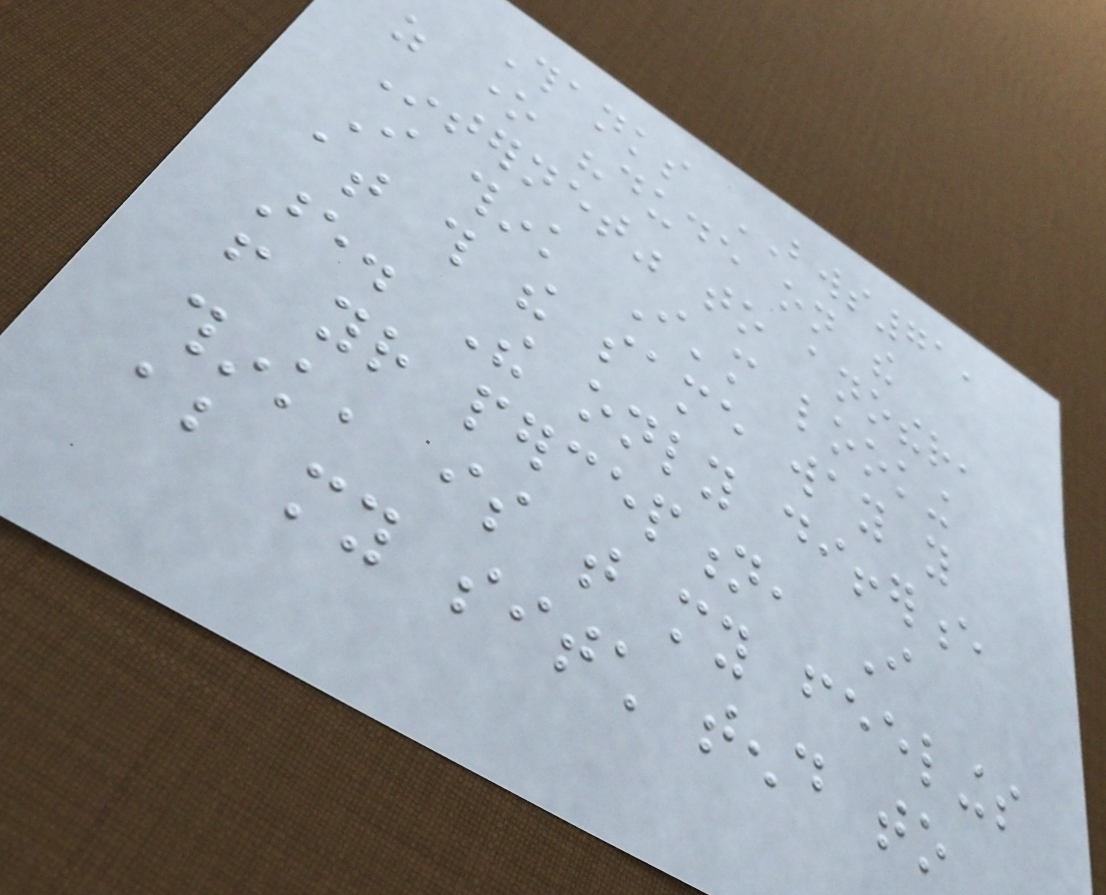Thanks BWS71,
as one "dude on the
Internet" to another,
I think I'm looking
at this the same way you
are. The only difference
from your perception, I
think, is that my feelings
about my sitch tend to
